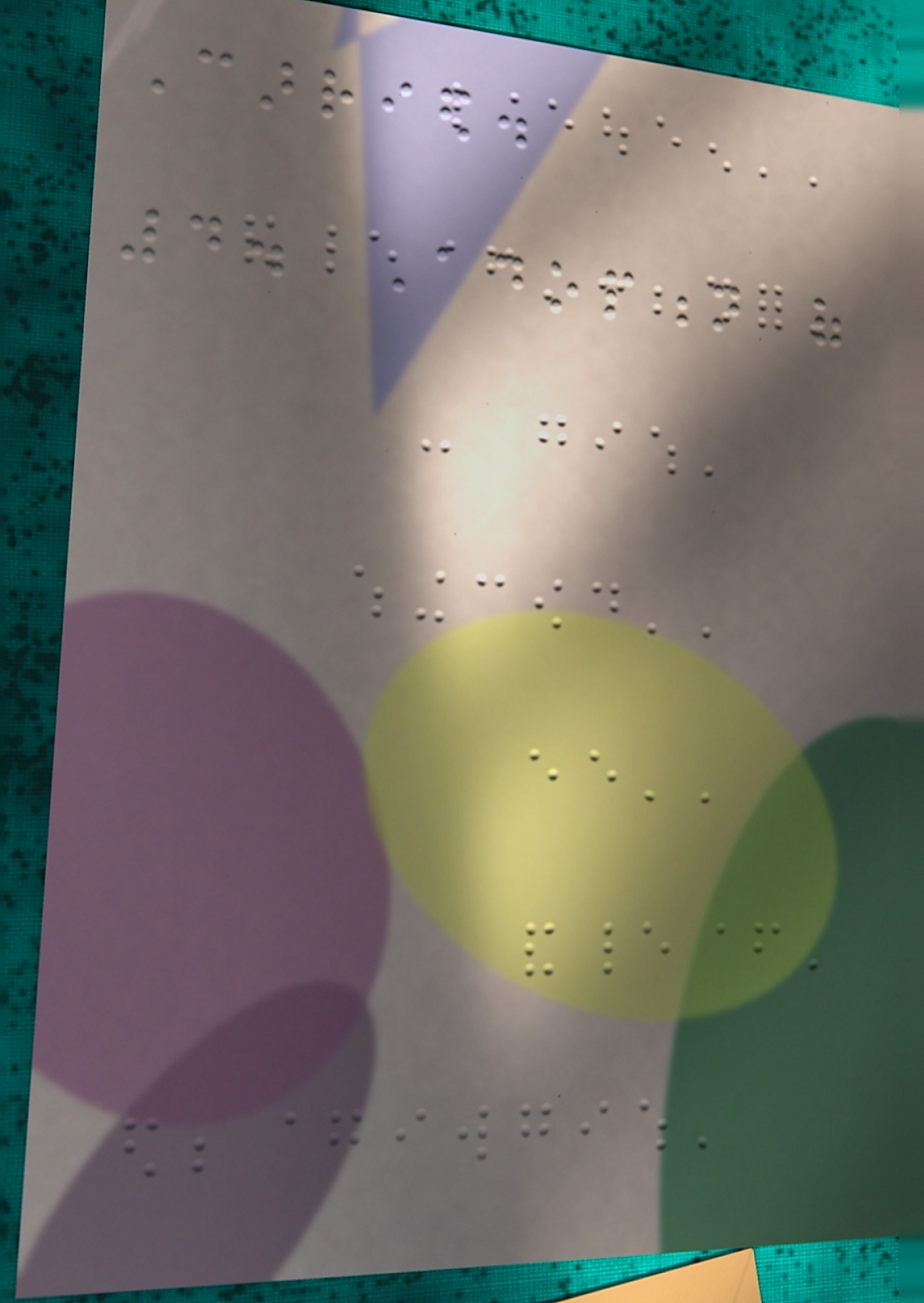Carried.
4. Adoption of
